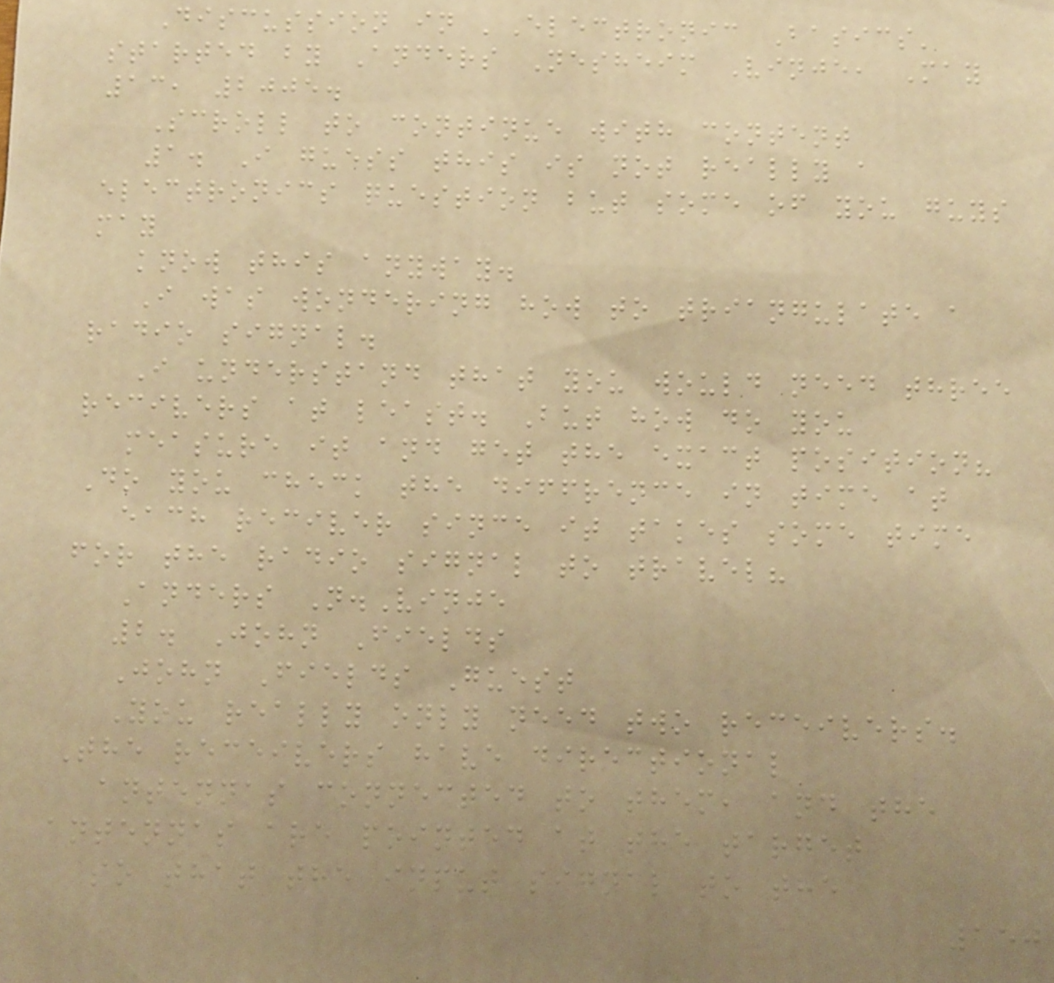Discussion in 'Electronic Basics'
started by Anders Nesheim Vinje, May
13, 2005.
Scroll to continue with content
1. I guess this is not really a
electronics question but some of you guys
may
know this anyway.
I was wondering how to triangulate a
radio signal.
I understand that you would need three
recivers at least. But how do you
measure it and get the exact position?
Do you check the diffrence in time at
each reciver since it takes some time
for the radio signal to travel?
Anders N.Vinje
2. John Fields
John Fields Guest
You really only need two receivers.
The receivers have directional
antennas connected to them, and the
antennas are pointed at the target
so that the input signal to the
150
